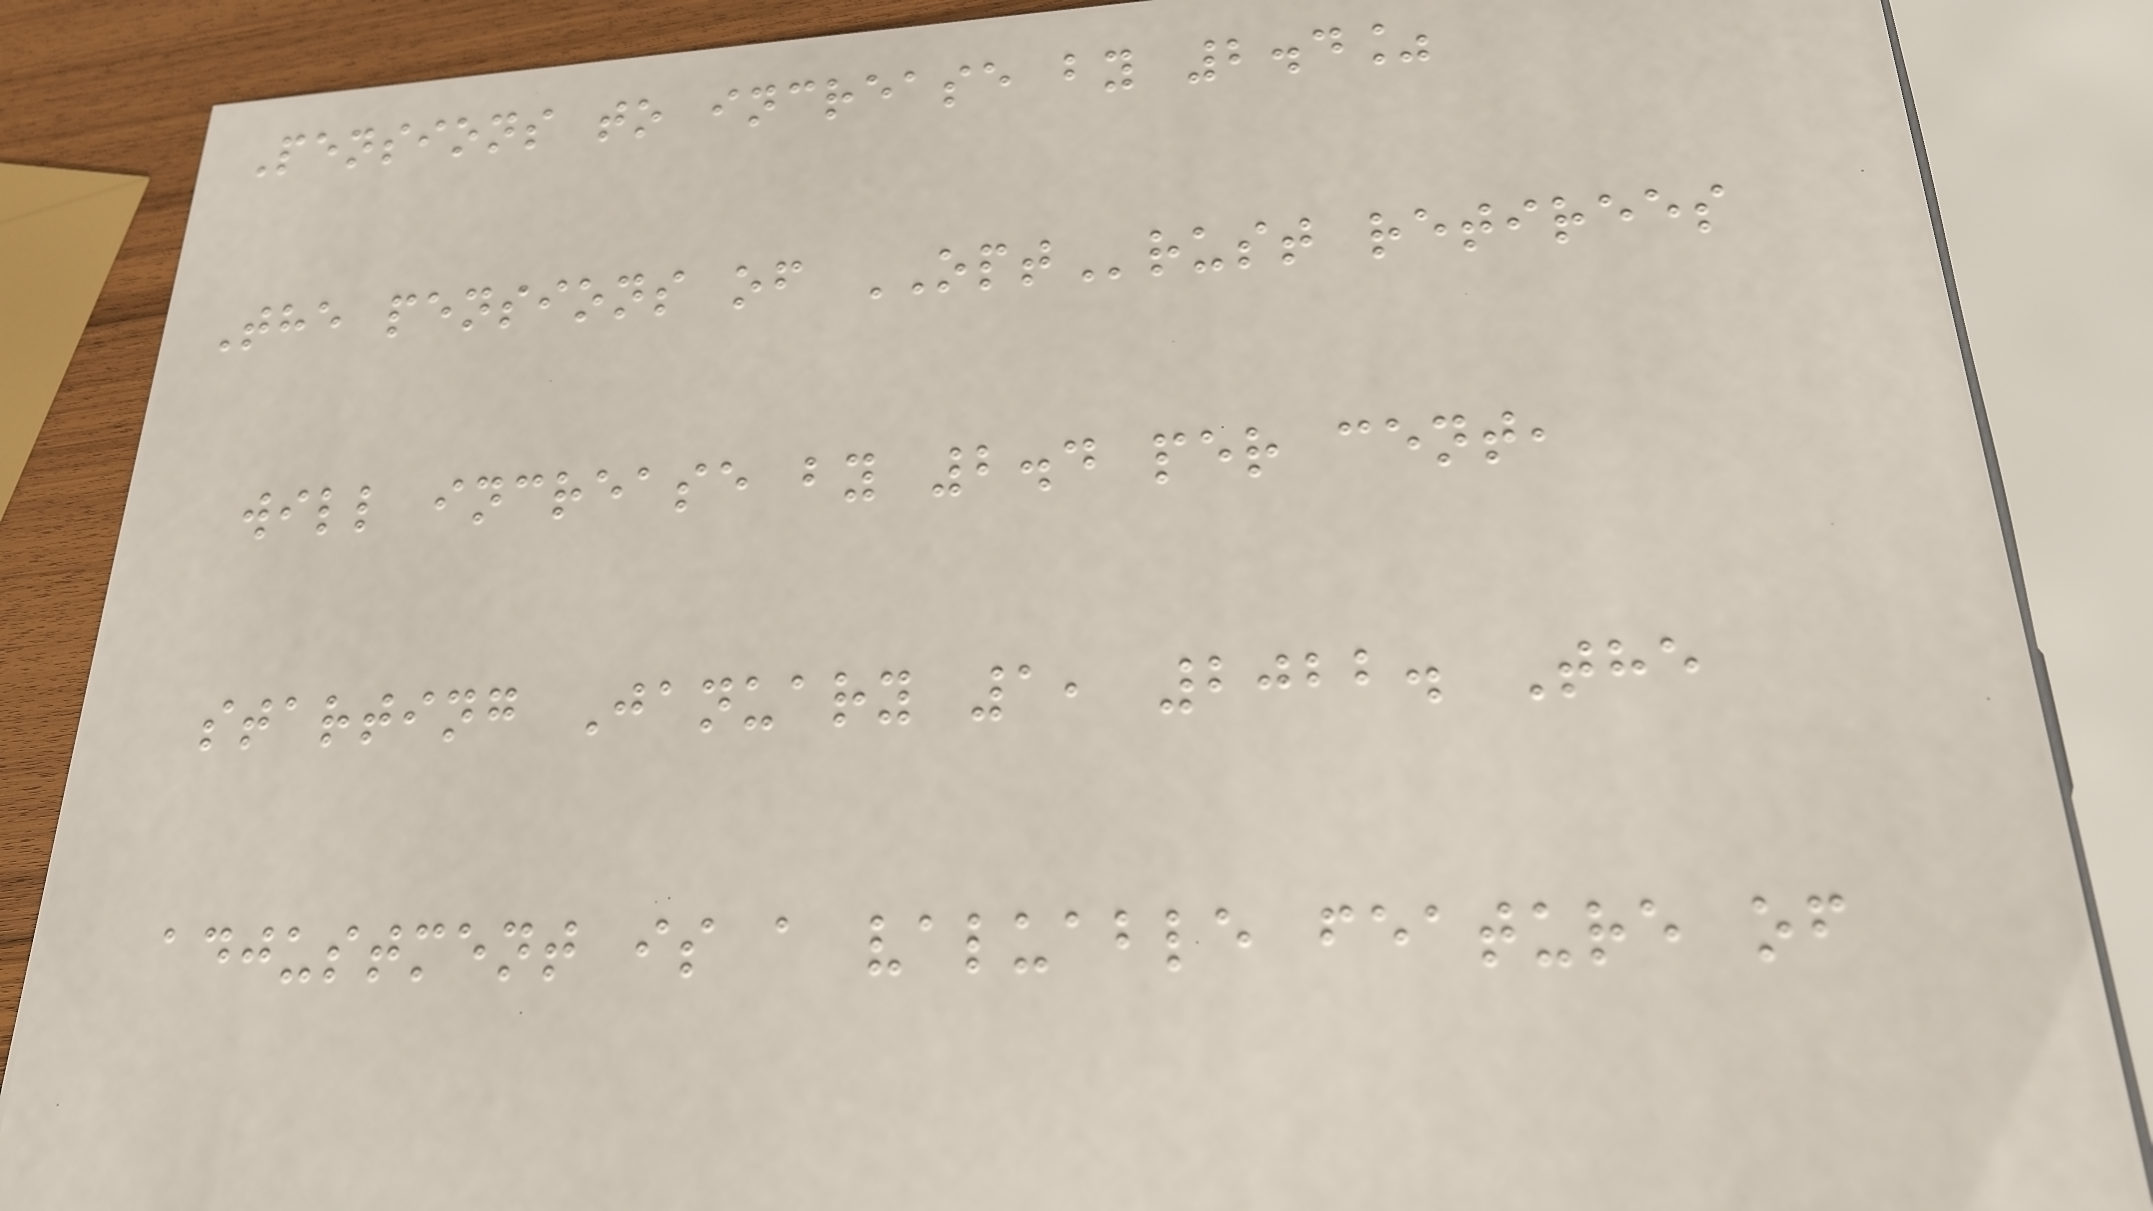Pensions to increase by 2.4%
The pensions of OPTrust retirees
will increase by 2.4 per cent,
starting January 1, 2022. The
adjustment is a valuable feature of
